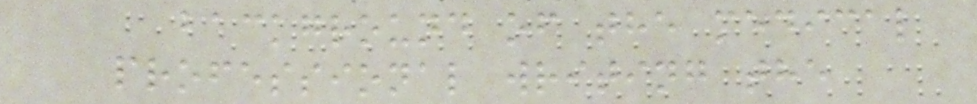background of the medical
professional writing the
